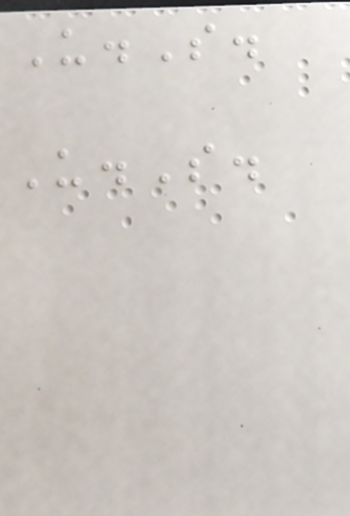U.S.
U.S.
